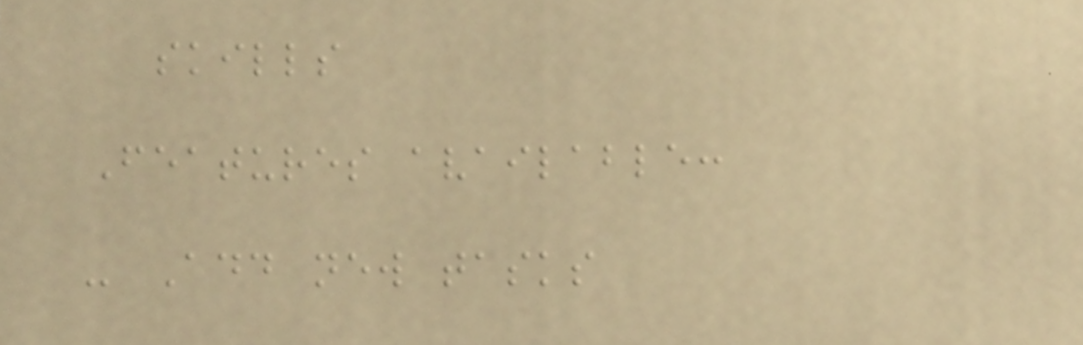skills
Features available:
- Add new tasks
